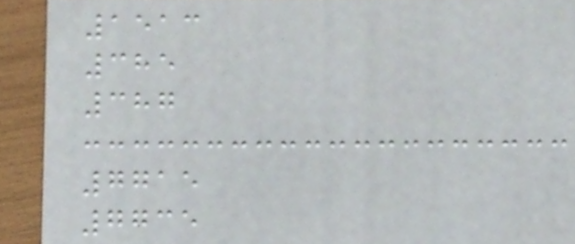1513
385
387
7715
7735
